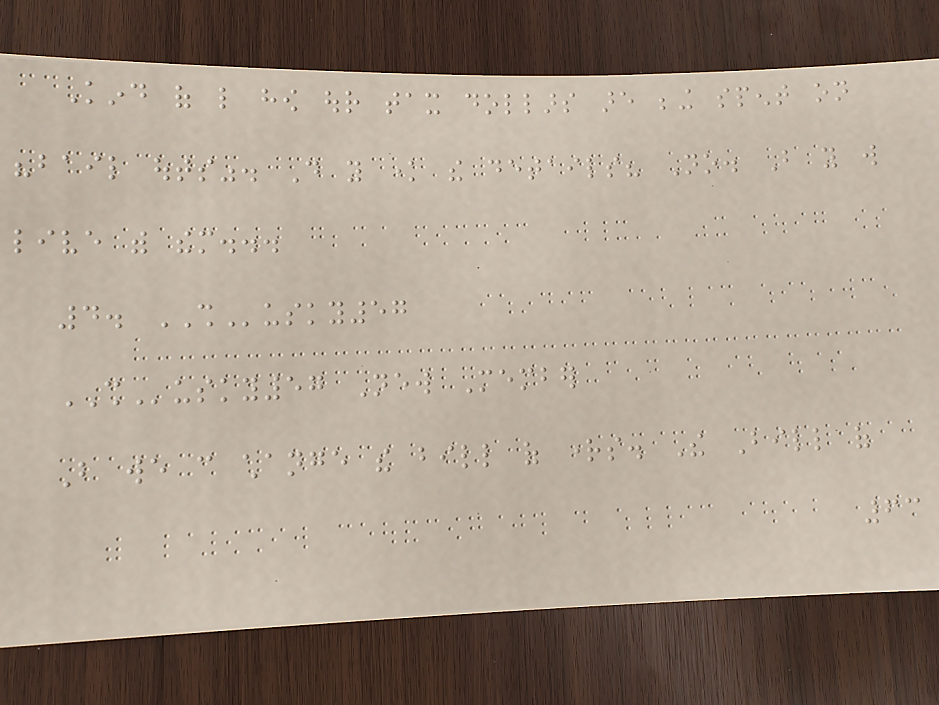Kind of like how our tax dollars are being spent on
"bail outs". Do you know the details? No. But you will
live with them...
4. SHusky57
SHusky57 New Member
But we can change the bill of rights. The Bill of
63
